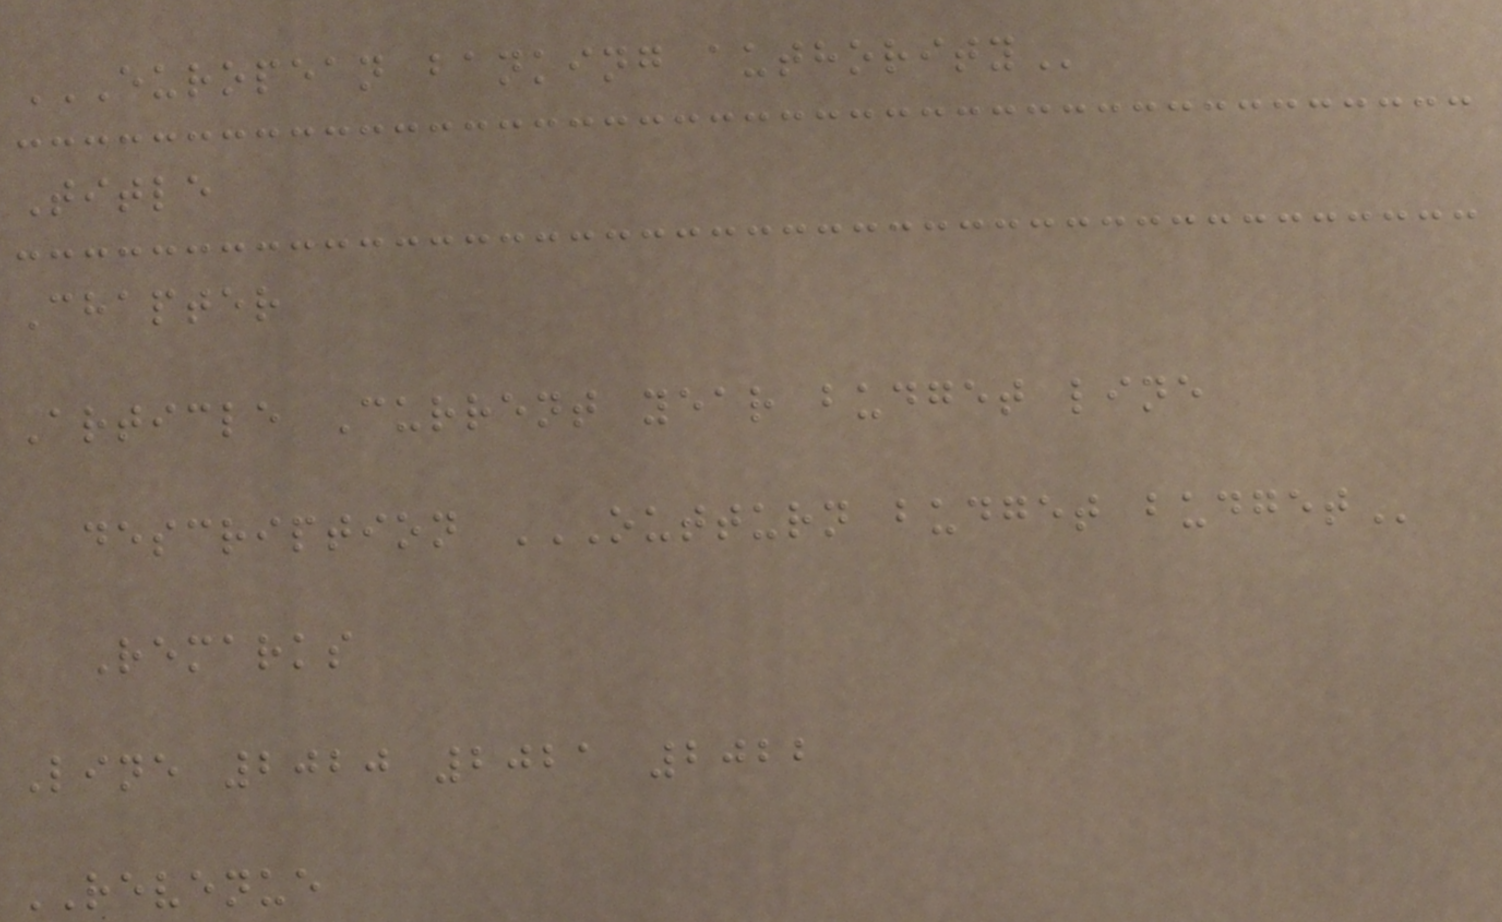EUROPEAN BANKING AUTHORITY
Title
Chapter
Article Current year budget line
description OUTTURN BUDGET BUDGET
Remarks
Line 2020 2021 2022
REVENUE
